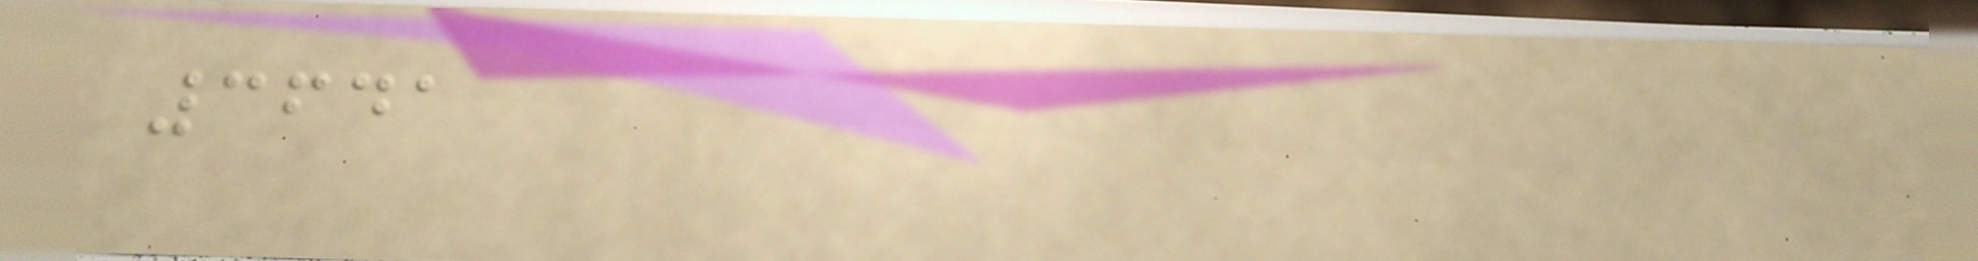3641
